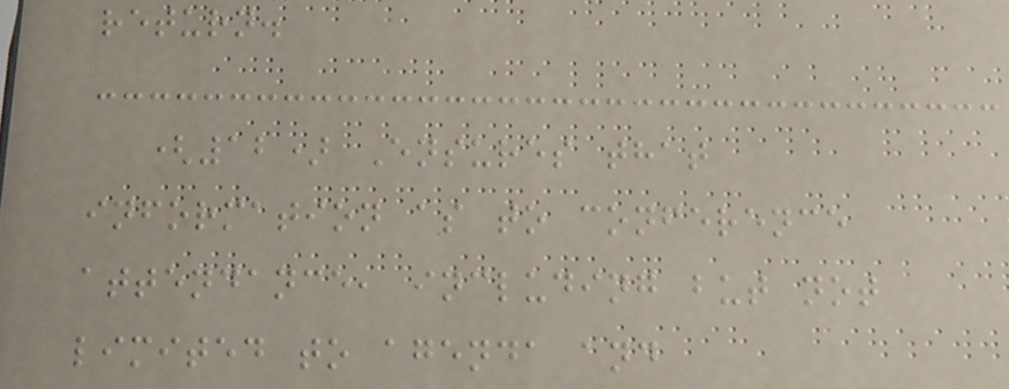return.
(12) Ensures that
information as to conference
attendance, including but not
limited to agenda and
